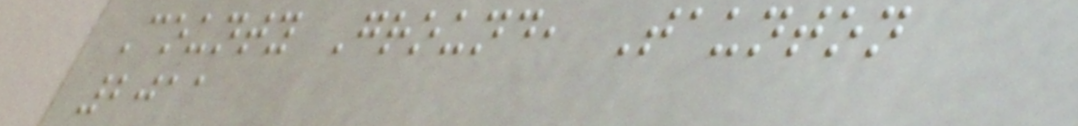County Ground, Taunton
2011
